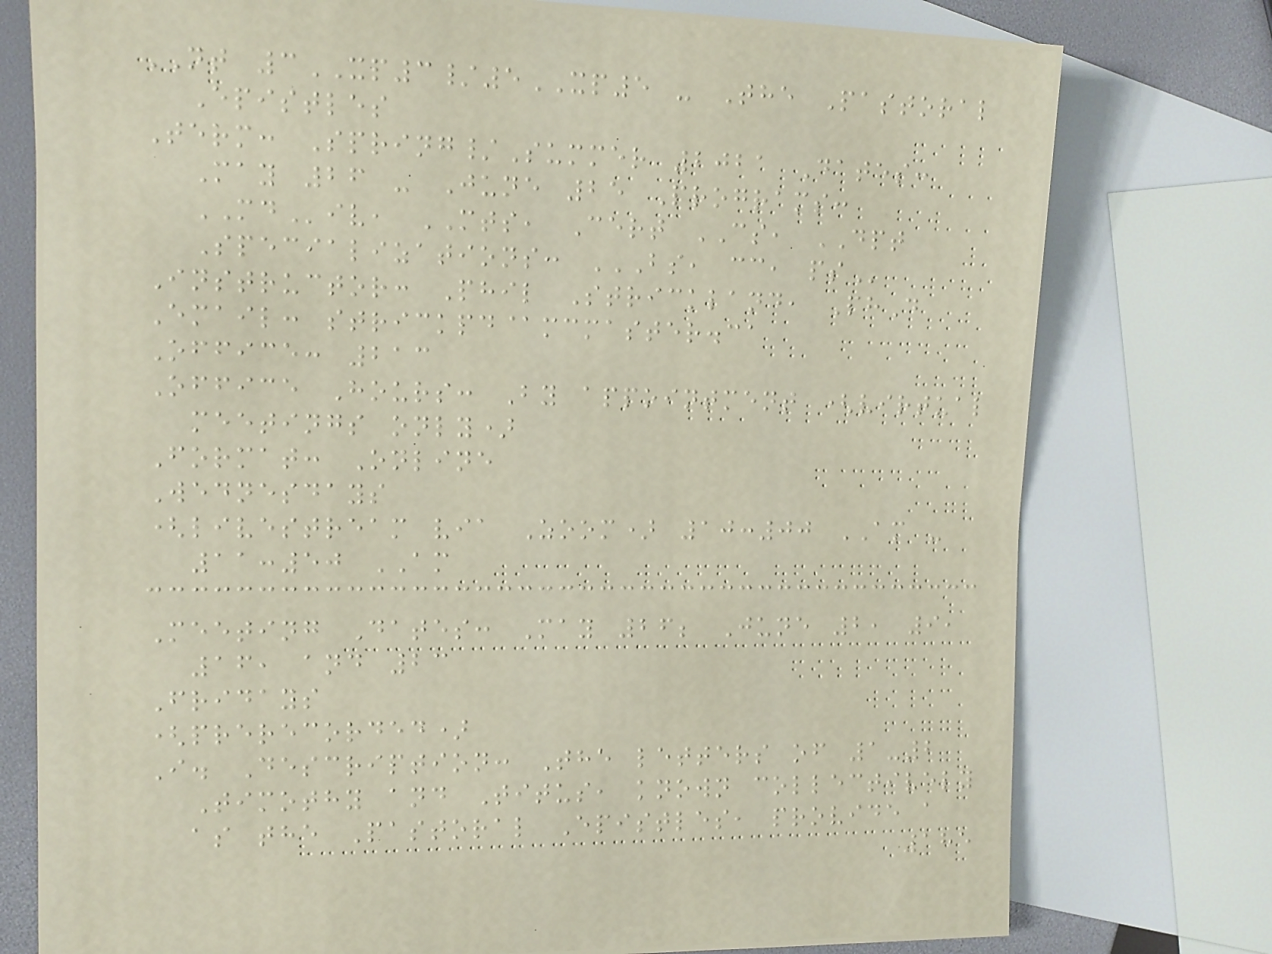NT 3XP3/5XP5 - The Pastoral
Epistles
Term: Spring/Summer 2021 Dates:
May 26 - June 25 Programs:
MDiv, MTS, Cert CS, DPT
Specializations: BS, CC, PS
Instructor: Phil Strickland, PhD
Email: strickpd@mcmaster.ca
Office: 213
Office Hours: By appointment (virtual
meetings only)
Format: Online
Wednesdays
(livestream via Zoom) 10:00 AM -
11:50 AM
Meeting Dates: May 26; June 2, 9,
16, and 23
Fridays
(prerecorded)
I. Description: The letters of 1-2
Timothy and Titus, known collectively
as the Pastoral Epistles, provide a
185
